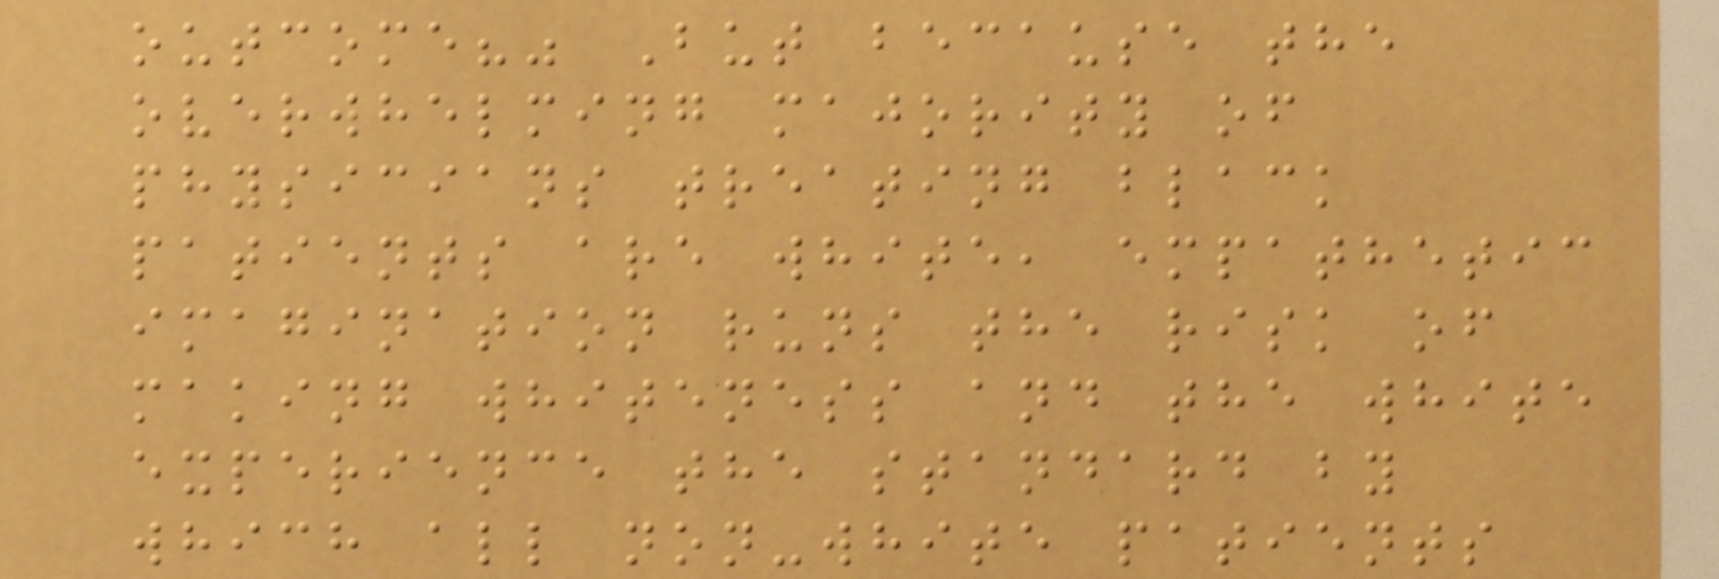outcome?" But because the
overwhelming majority of
physicians treating black
patients are white, empathetic
imagination runs the risk of
making whiteness and the white
experience the standard by
which all non-white patients
